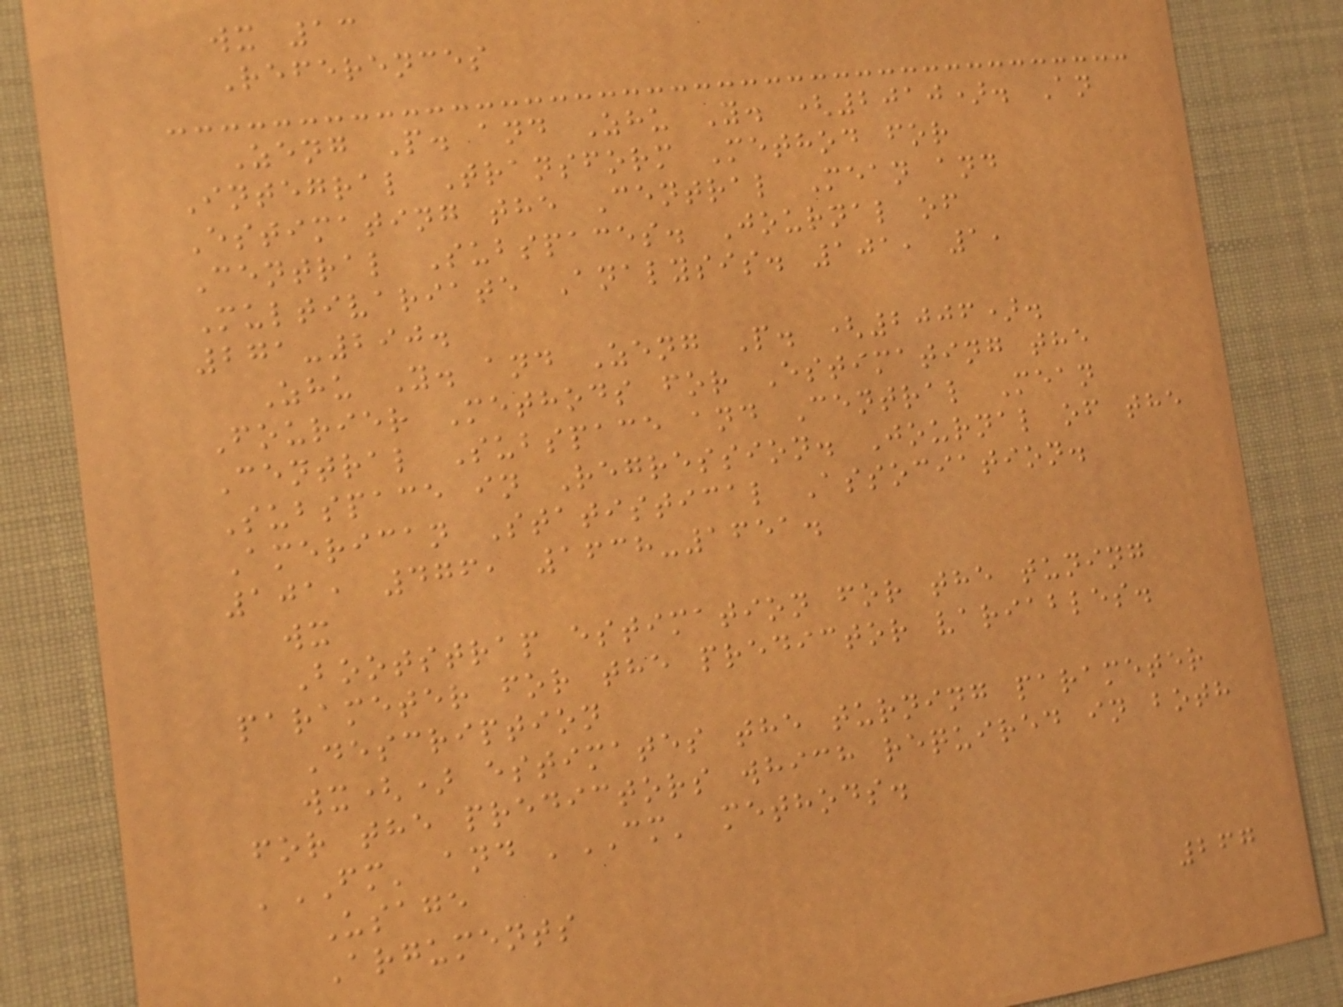wx 13
References
Zeng P. and Zhu Y. (2010). An
Integral Transform Method for
Estimating the Central Mean and
Central Subspaces. Journal of
Multivariate Analysis. 101, 1,
271-290.
Zhu Y. and Zeng P. (2006).
Fourier Methods for Estimating the
Central Subspace and Central Mean
Subspace in Regression. Journal of the
American Statistical Association.
101, 476, 1638-1651.
wx
Bootstrap estimation for the tuning
parameter for the predictor variables.
Description
wx() estimates the turning parameter
for the predictors which required in both
'FM' and 'CM' methods.
Usage
Arguments
267
